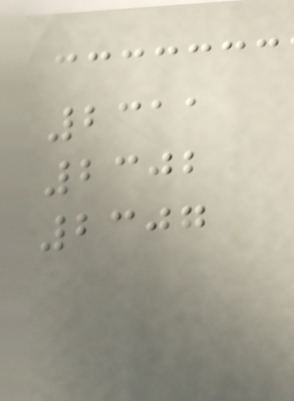2311
2302
2307
